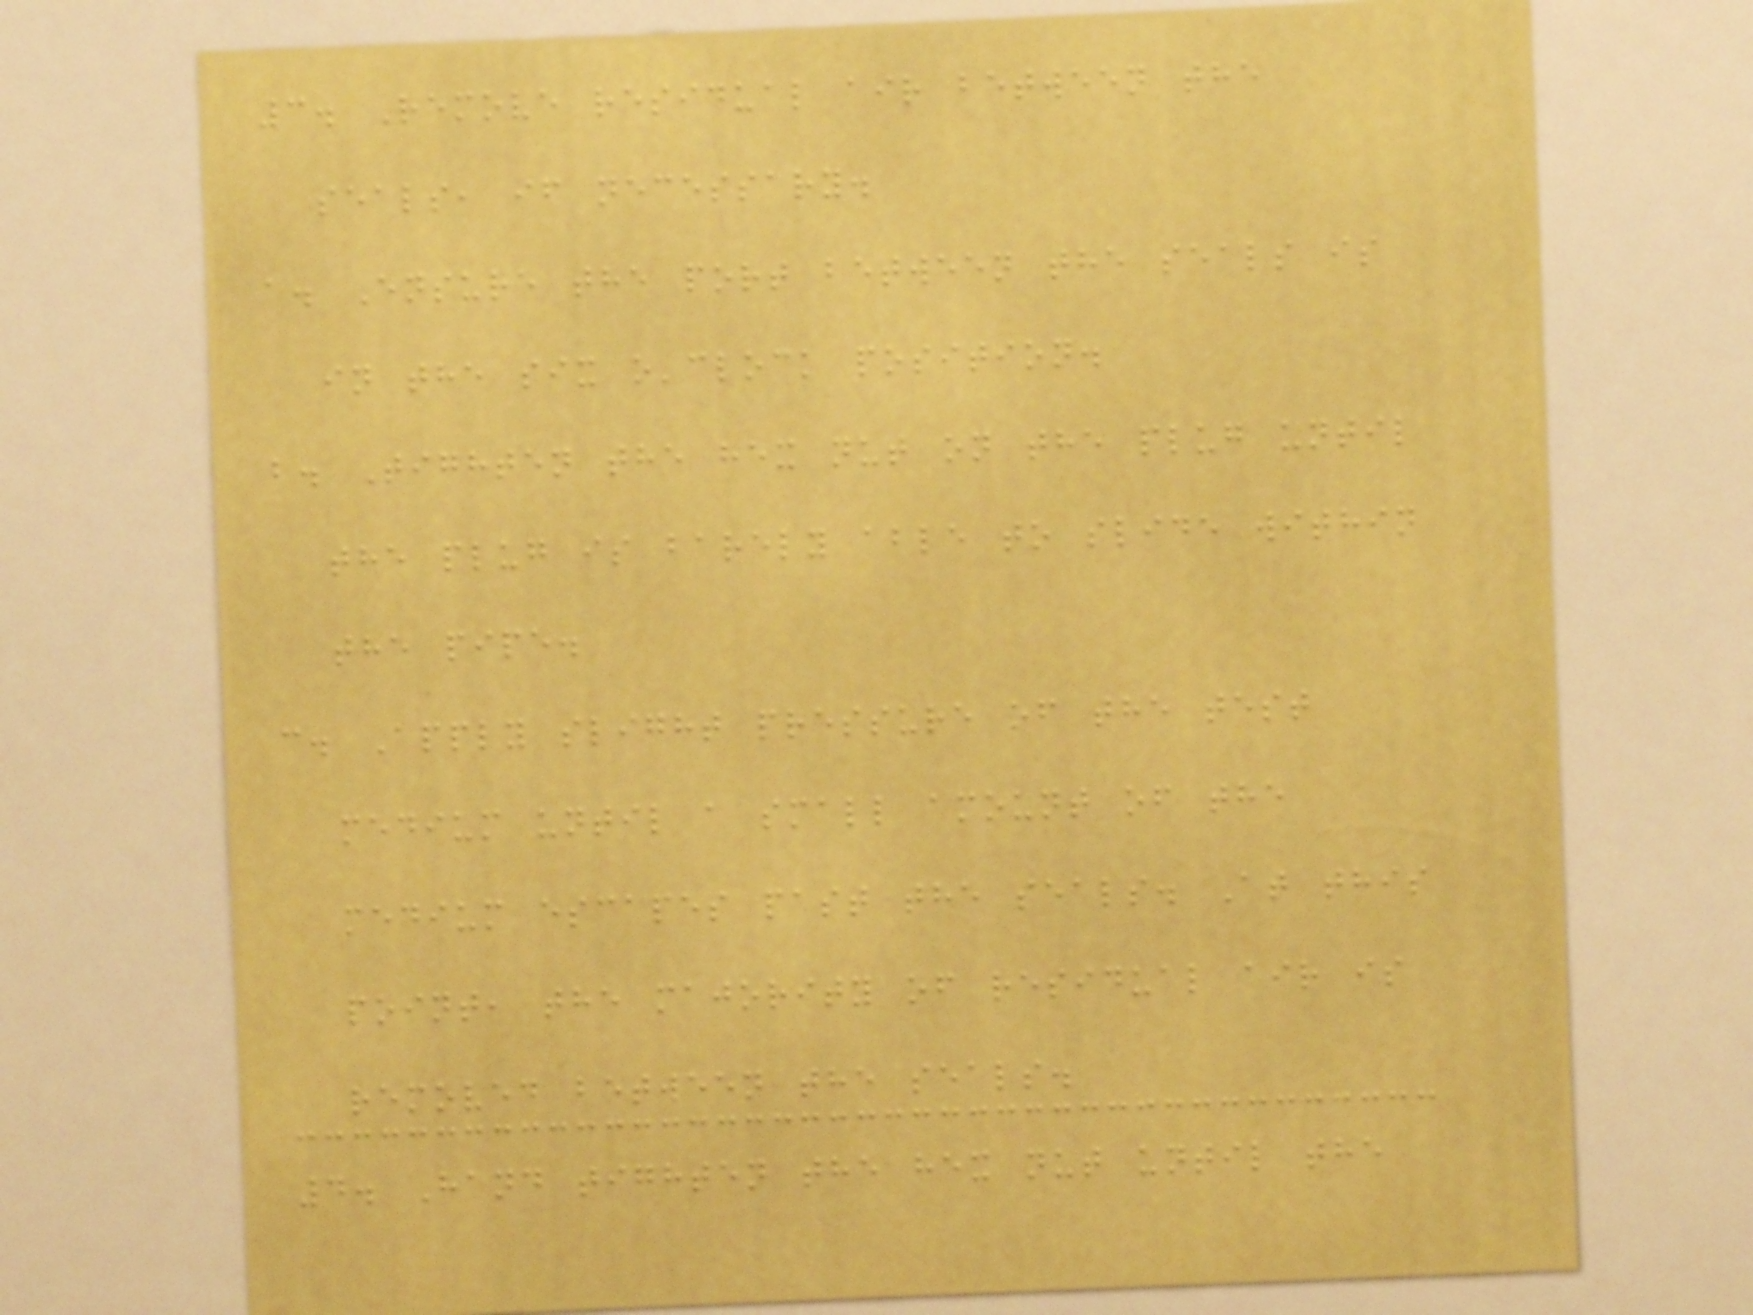3. Remove residual air between the
seals, if necessary.
a. Ensure the port between the seals is
in the six o'clock position.
b. Tighten the hex nut on the plug until
the plug is barely able to slide within
the pipe.
c. Apply slight pressure of the test
medium until a small amount of the
medium escapes past the seals. At this
point, the majority of residual air is
removed between the seals.
4. Hand tighten the hex nut until the
